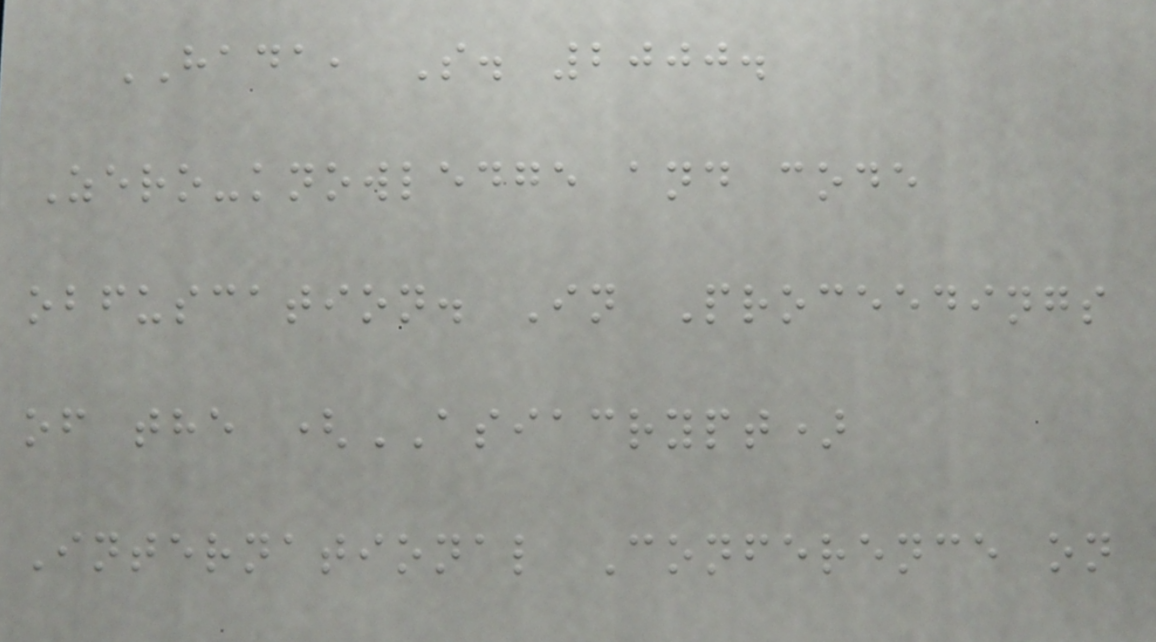HADA, S. 2000.
Zero-knowledge and code
obfuscation. In Proceedings
of the (ASIACRYPT)
International Conference on
